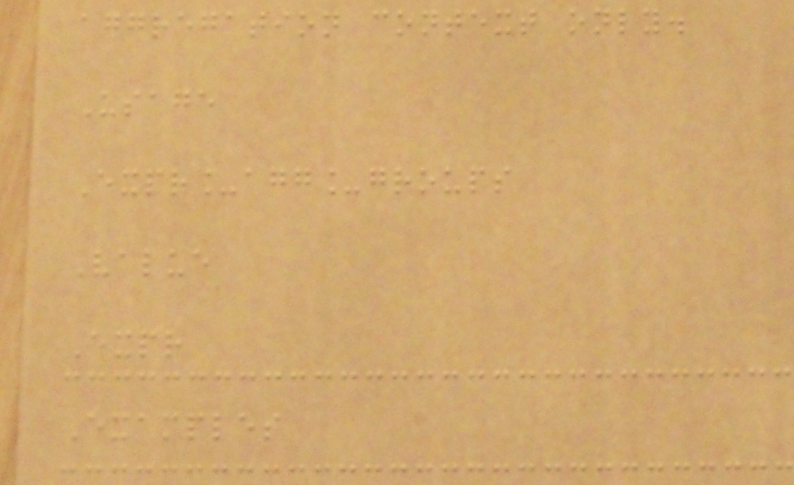aggregation context only.
Usage
Expr_agg_groups
Value
Expr
Examples
